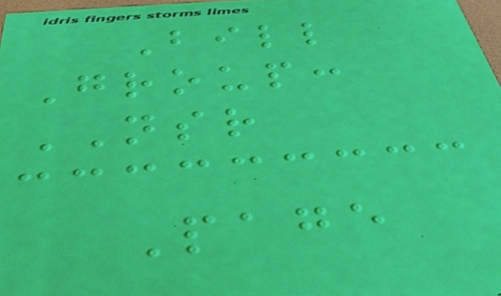Bill
Group:
NSR
Page
